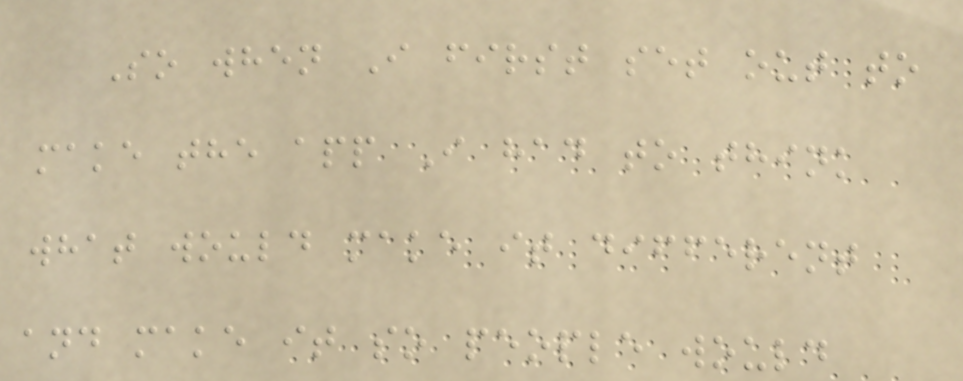So when I first set out to
make the app I had to think
what would make it different
and make it so people would
